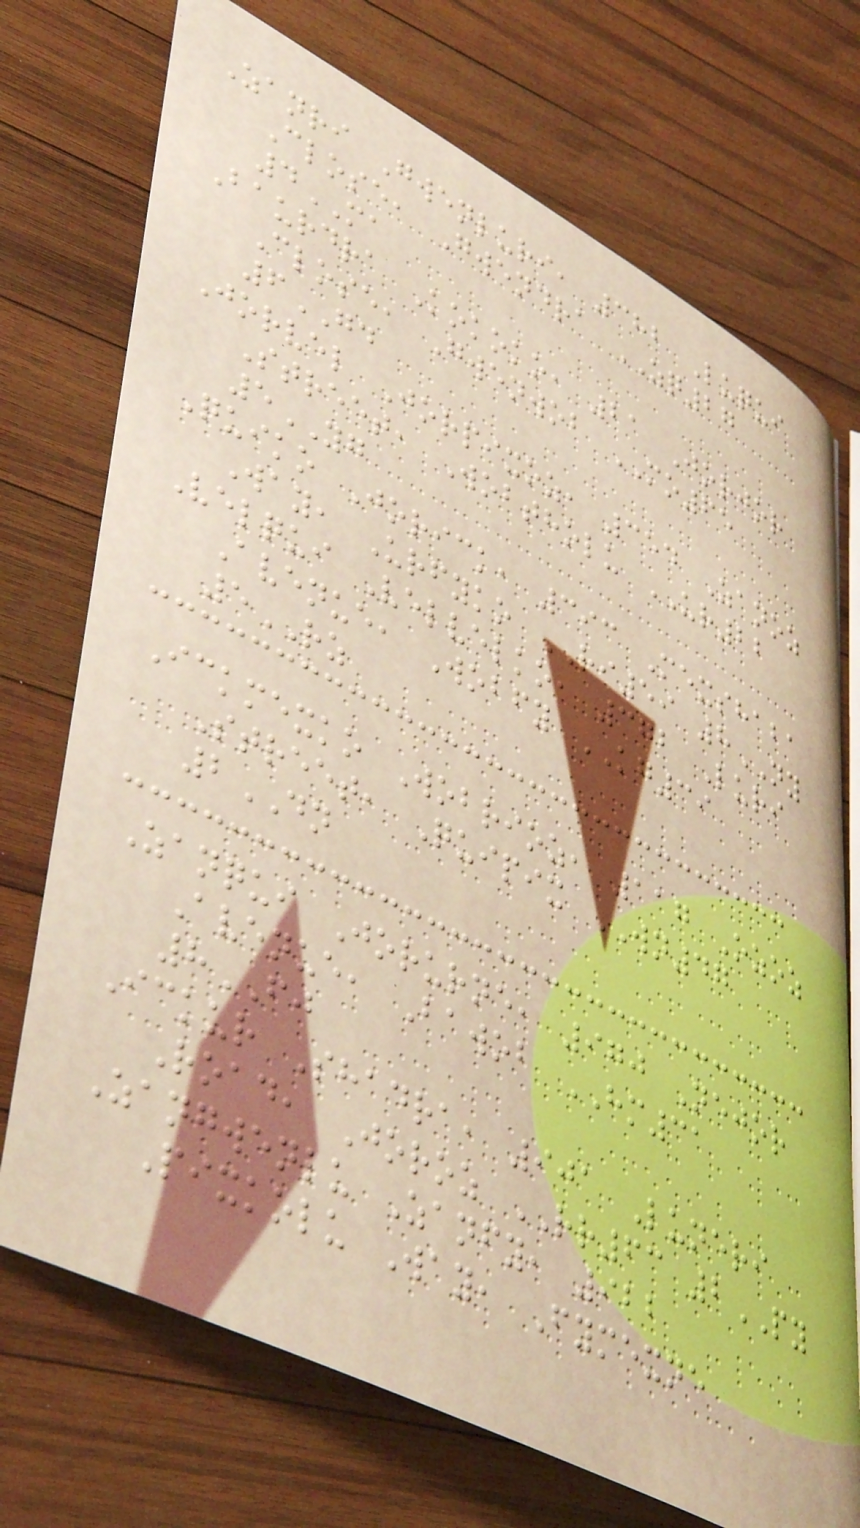Zanri Gwenluri, 382 Luqui
Close, Gwendra ZQ27
4MA
Baurdra Kokoko, 21 Jorjor
Close, Gwenwob MO65
6GD
Jorvel Jorpixoz, 354 Zanoz
Street, Wobtholu UR22
5YG
Quiko Jorick, 393 Mexshaba
Way, Urfyko RI59 8NY
Velqui Velvelko, 372 Luri
Avenue, Wobfy KG39
5RZ
Ickmexko Wobrioz, 117 Ozoz
Street, Quipix WN47
2DN
Zanqui Jorurne, 970 Nejor
Avenue, Bawob HM31
8FJ
Ickur Shadra, 901 Luneri
Road, Joroz RR63 2PY
Zangwenlu Zanfy, 922
Pixkolu Way, Fymexne
